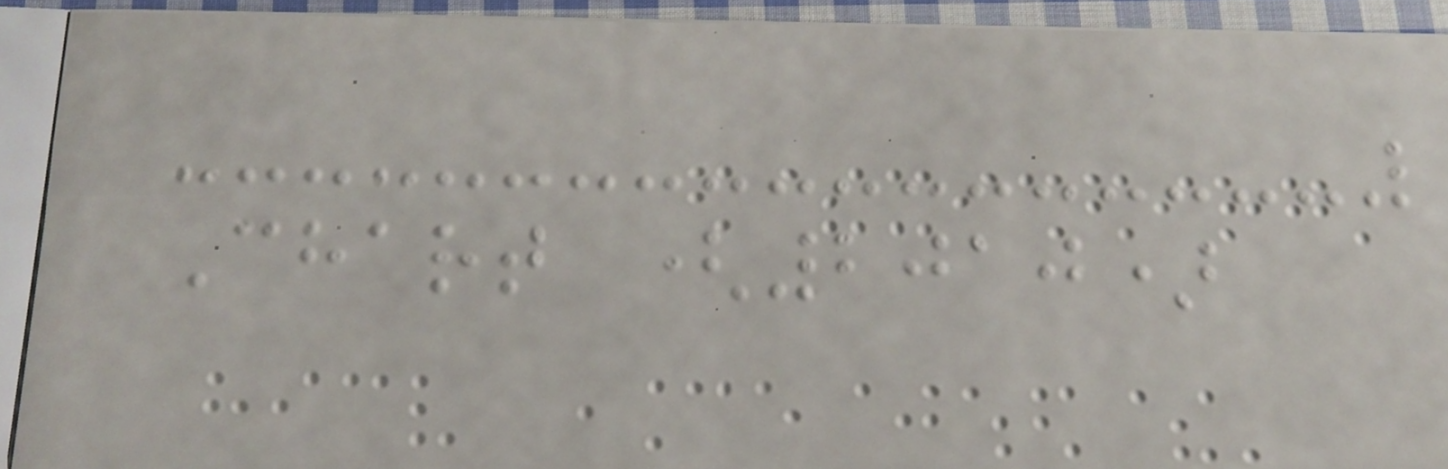Chart (2010)
